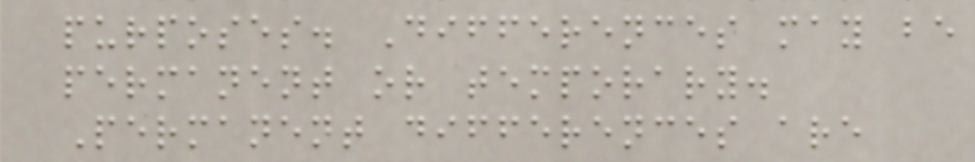purposes. Differences may be
permanent or temporary.
Permanent differences are
